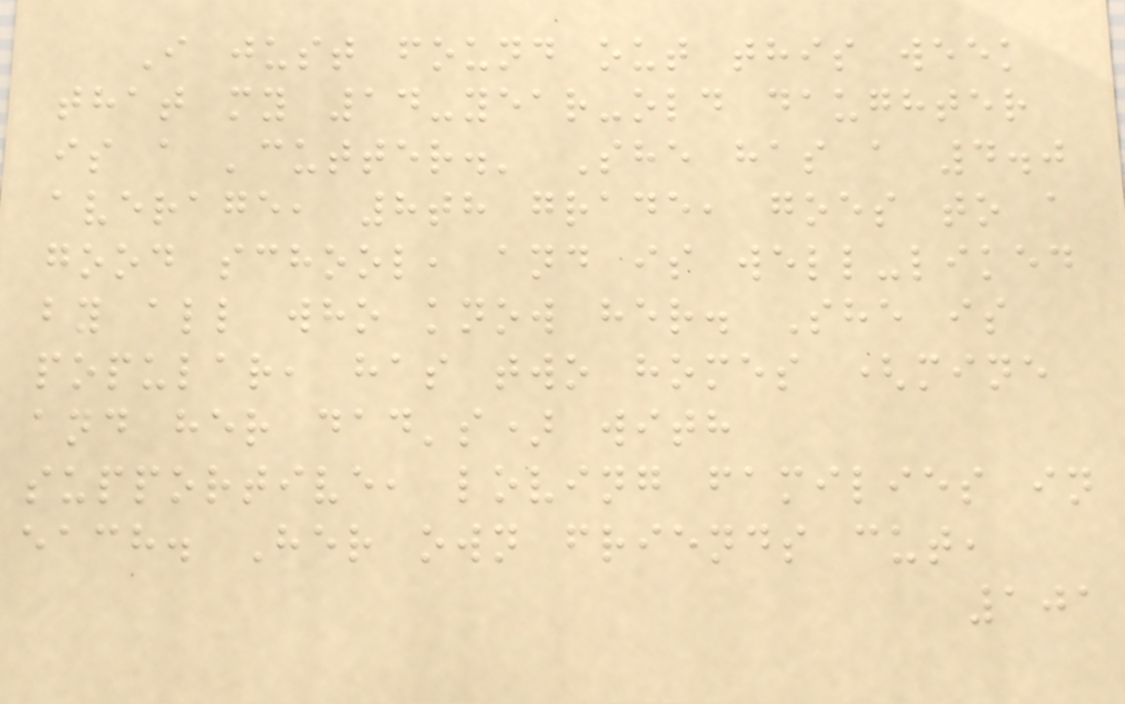I just found out this week
that my 14-year-old daughter
is a 'cutter.' She has a 4.0
average, 8th grade, goes to a
good school, and is well-liked
by all who know her. She is
popular, has two homes (mine
and her dad's) with
supportive, loving families in
each. Her own friends cut,
101
